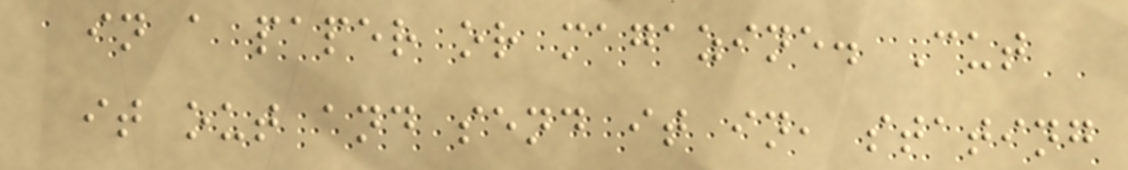in a paper or magazine. Cut
it out and send it in, stating
